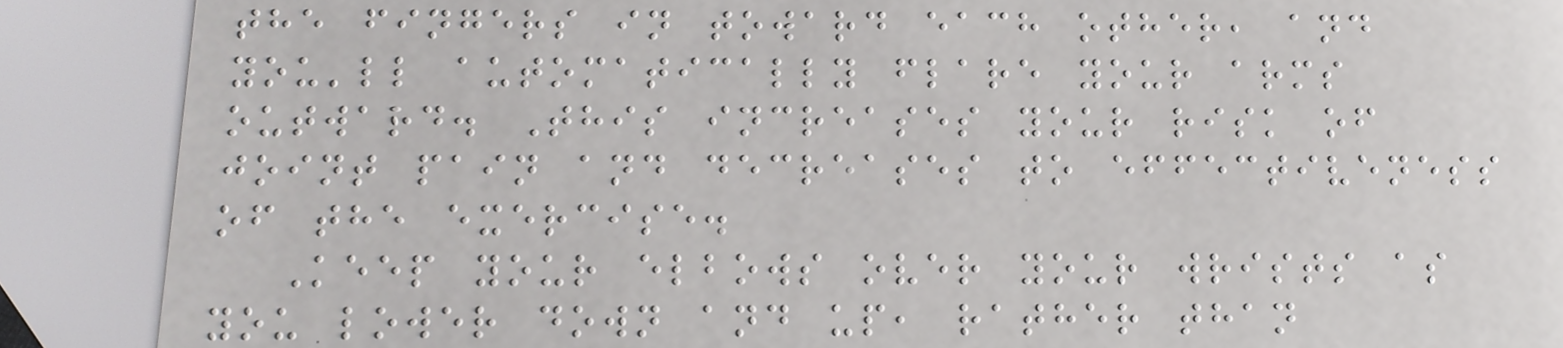the fingers in toward each other, and
you'll automatically flare your arms
outward. This increases your risk of
joint pain and decreases to effectiveness
of the exercise.
Keep your elbows over your wrists as
you lower down and up, rather than
